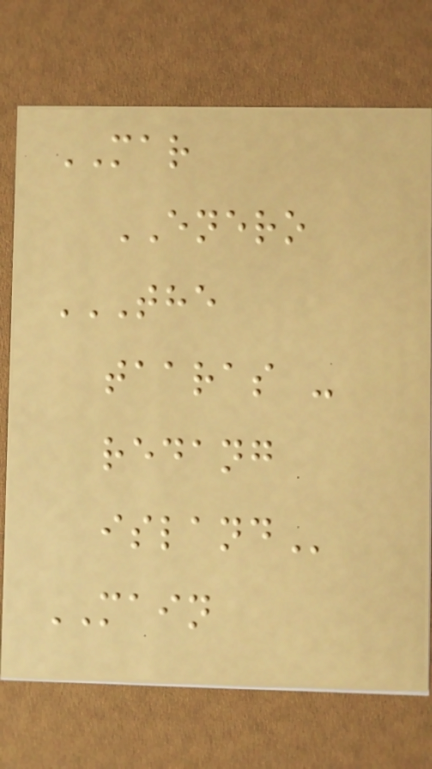MAR
ENERO
THE
TAARAS -
REDANG
ISLAND
MAIN
